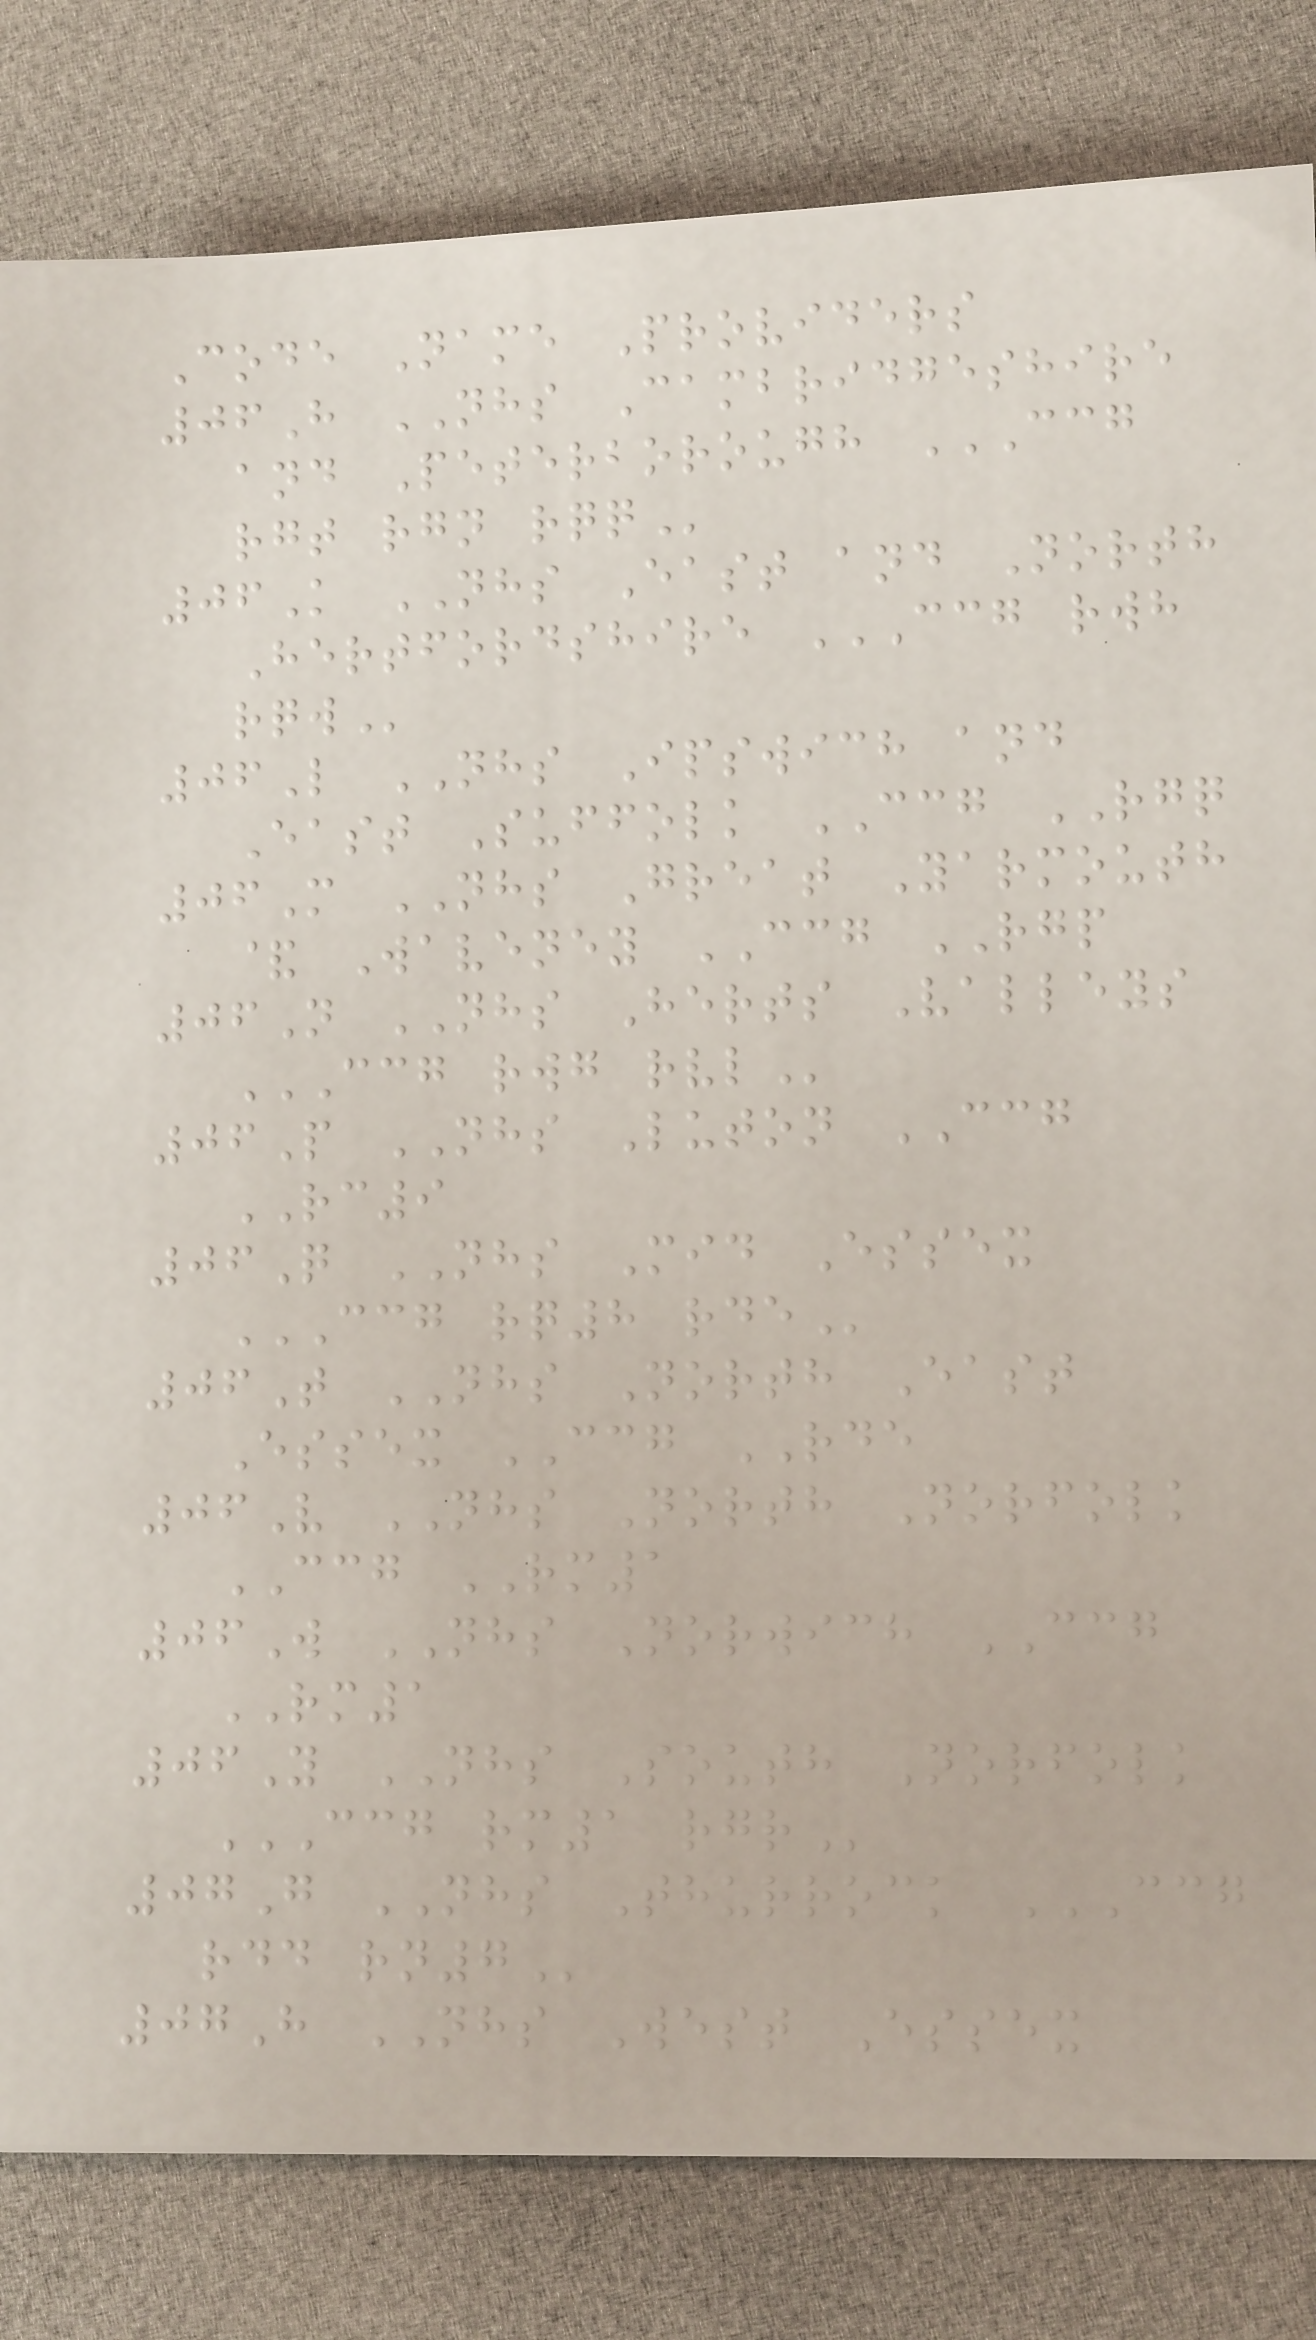Code Name Providers
06H NHS Cambridgeshire
and Peterborough CCG
RGT RGN RQQ
06K NHS East and North
Hertfordshire CCG RWH
RQW
06L NHS Ipswich and
East Suffolk CCG RGQ
06M NHS Great Yarmouth
& Waveney CCG RGP
06N NHS Herts Valleys
CCG RWG RVL
06P NHS Luton CCG
RC9
06Q NHS Mid Essex
CCG RQ8 RDE
06T NHS North East
Essex CCG RDE
06V NHS North Norfolk
CCG RM1
06W NHS Norwich CCG
RM1
06Y NHS South Norfolk
CCG RM1 RGR
07G NHS Thurrock CCG
RDD RN7
07H NHS West Essex
